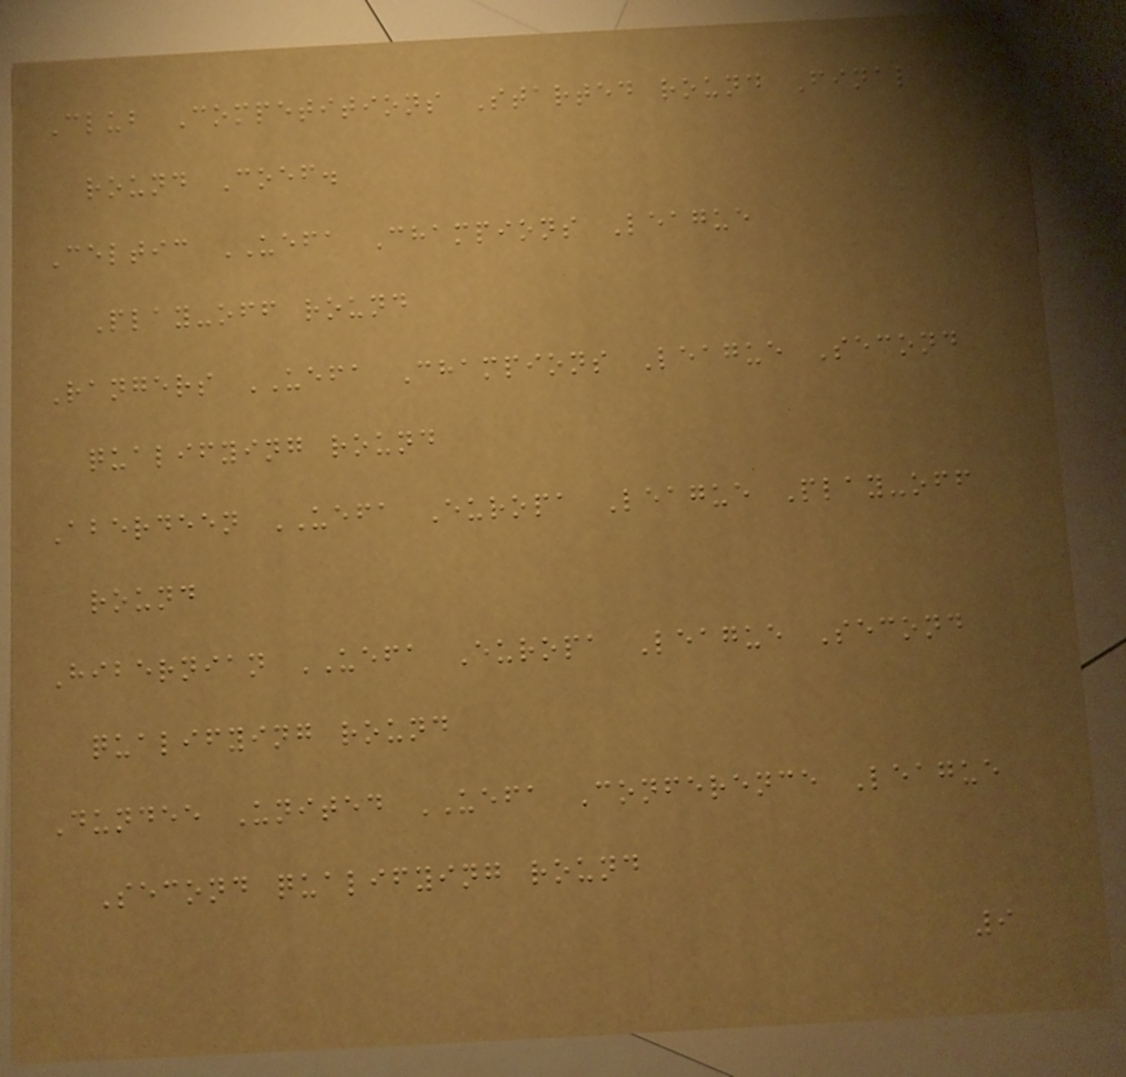Club Competitions Started round Final
round Coef.
Celtic UEFA Champions League
Play-off round
Rangers UEFA Champions League Second
qualifying round
Aberdeen UEFA Europa League Play-off
round
Hibernian UEFA Europa League Second
qualifying round
Dundee United UEFA Conference League
Second qualifying round
9
